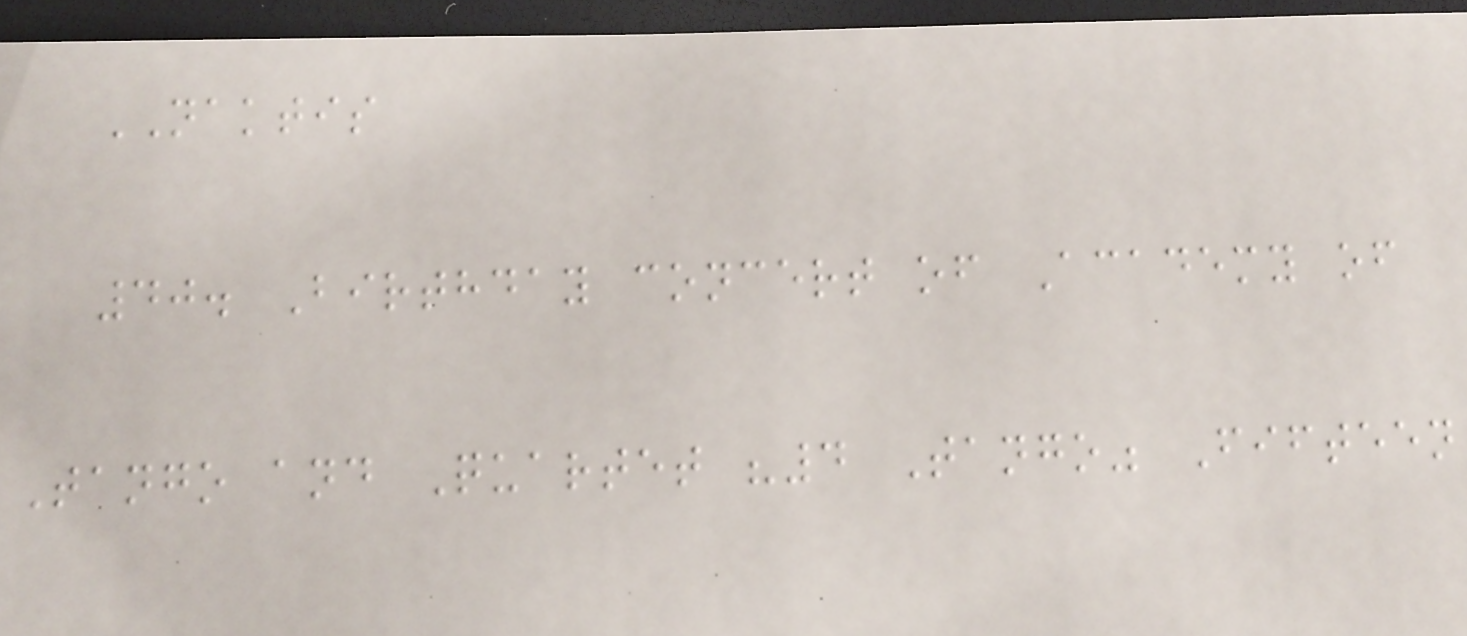NAKTIS
40. Birthday concert of Academy of
Tango and Quartet "4 Tango" Fifteen
